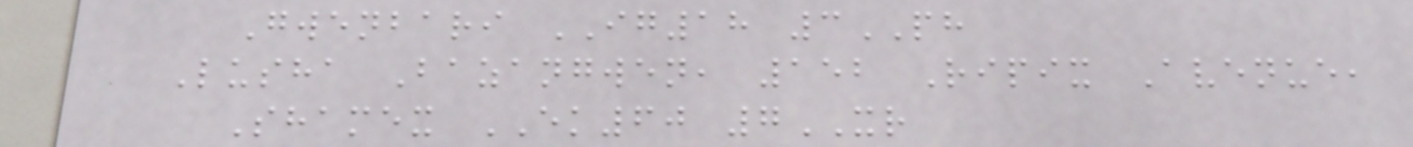Gwenbari IG18 3PH
Lusha Bazangwen, 152 Ripix Avenue,
Shamex EK60 7XR
